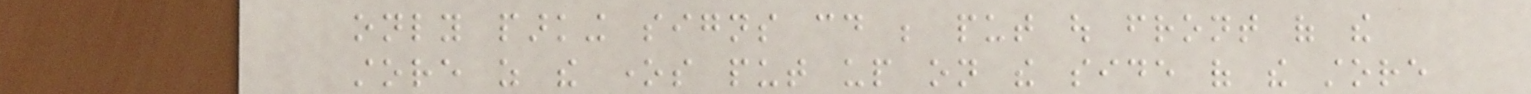only parking signs could be put out front of the
store as the ones put up on the side of the store
